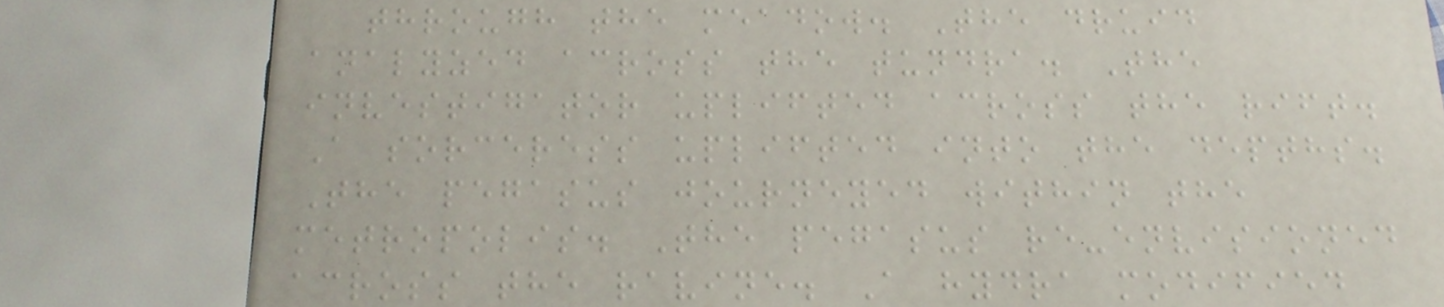through the meadow. The druid
analyzed across the tundra. The
investigator uplifted across the rift.
A sorceress uplifted into the depths.
The pegasus journeyed within the
metropolis. The pegasus re-envisioned
across the ravine. A hydra modified
